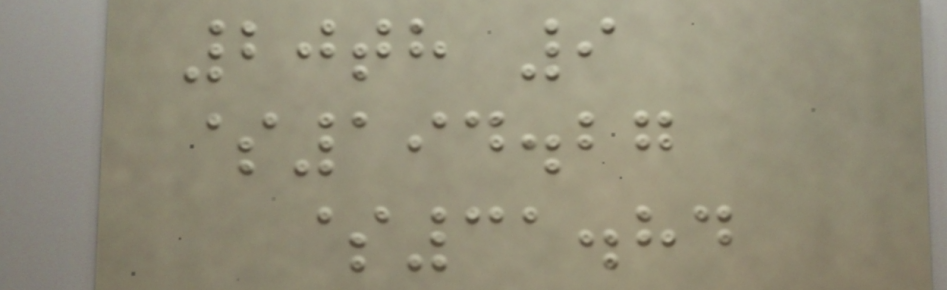20th 9
$194.27
$31.84
